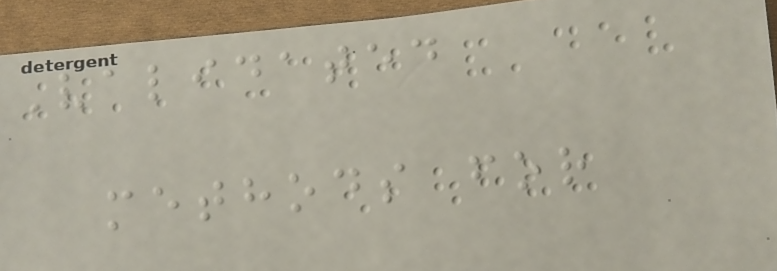Validated
methods for
